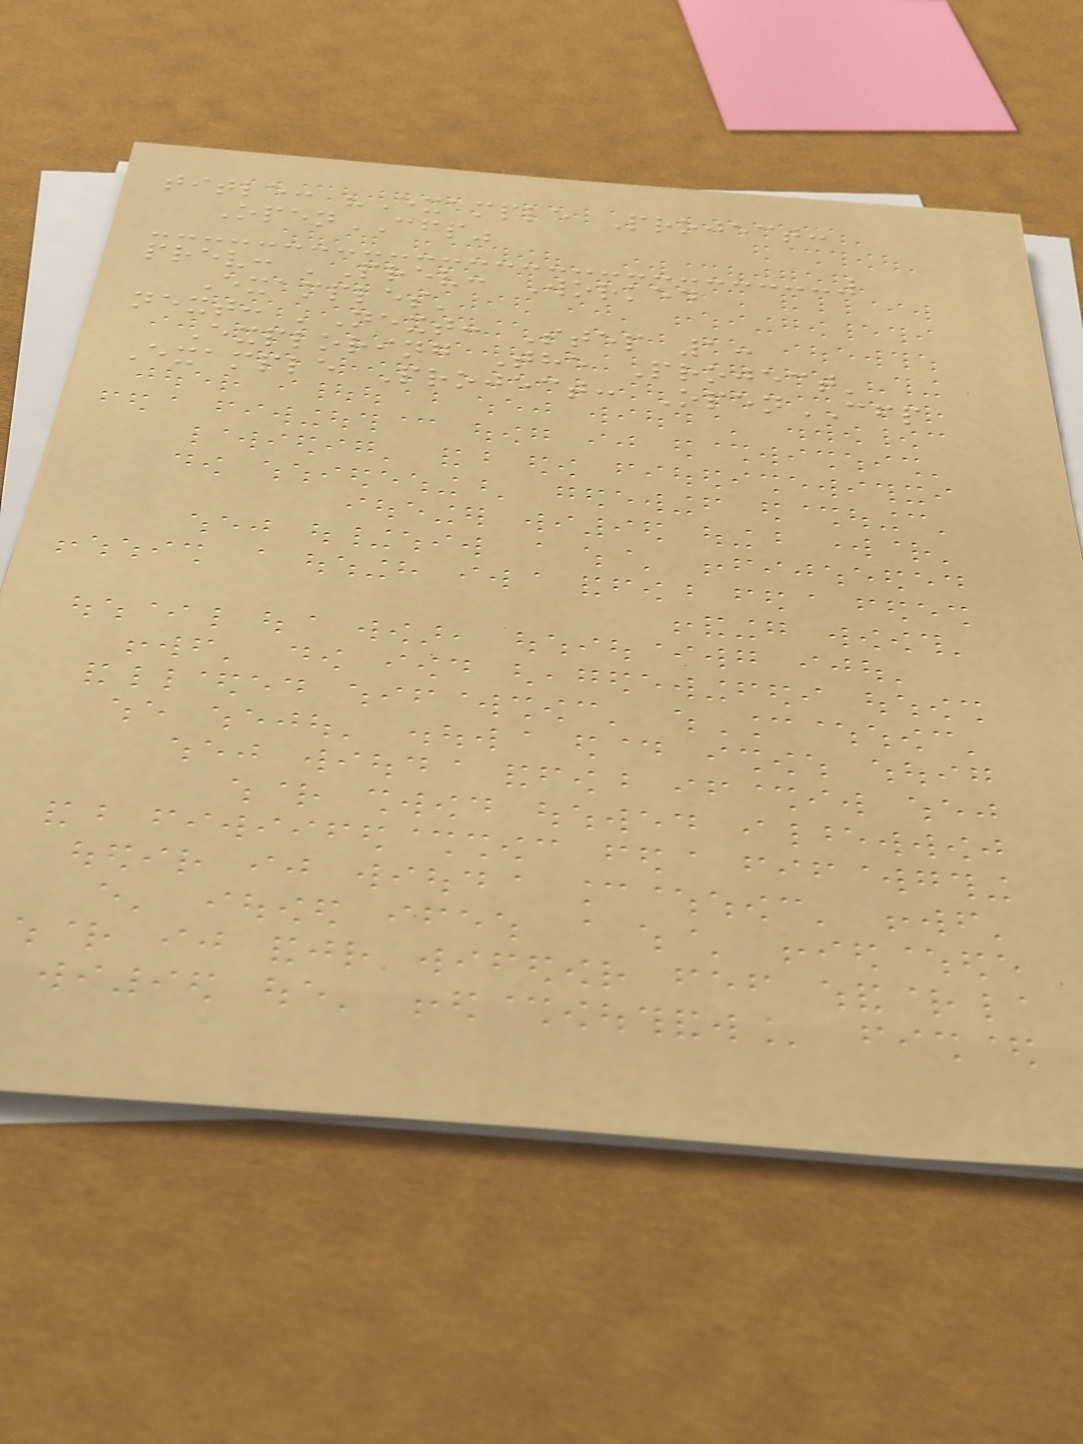title: "Example Project:
OpenCFP"
prev: 'Prev: Worked
Examples'
next: 'Next: Step 1:
Exploring The Project'
Example Project: OpenCFP
